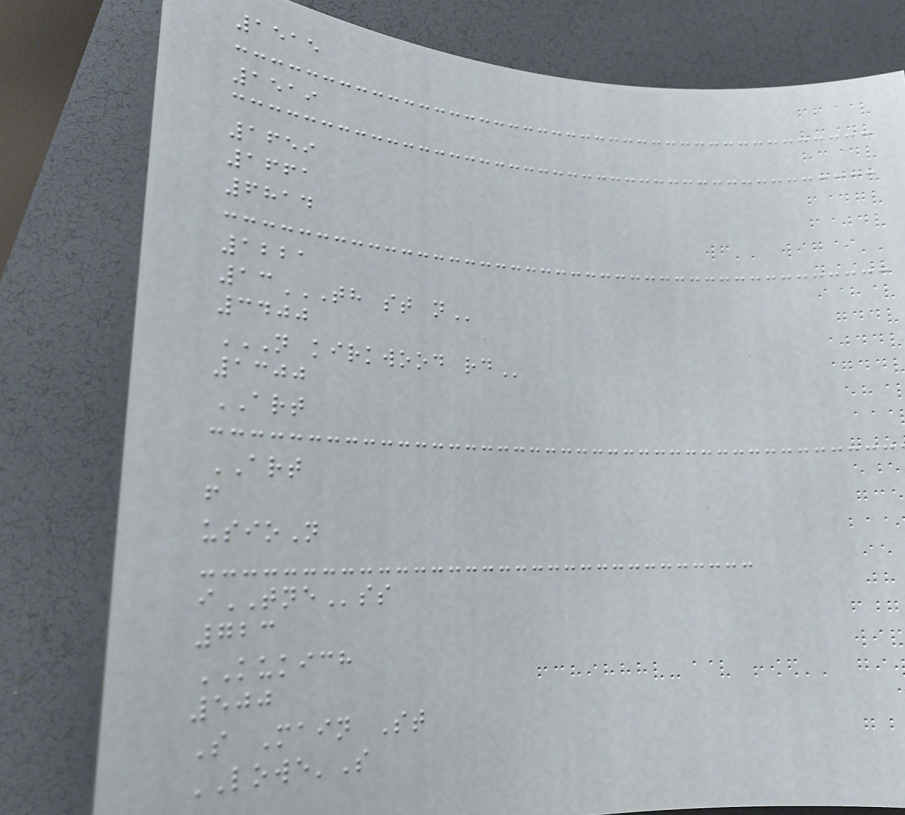1515
1519
1659
1661
6814
1221
13TH ST N
3400
N KIRKWOOD RD
1300
ART
ART
f
usioN
iTNEss
723
KUKICH
500
S Main St
LOWE'S
